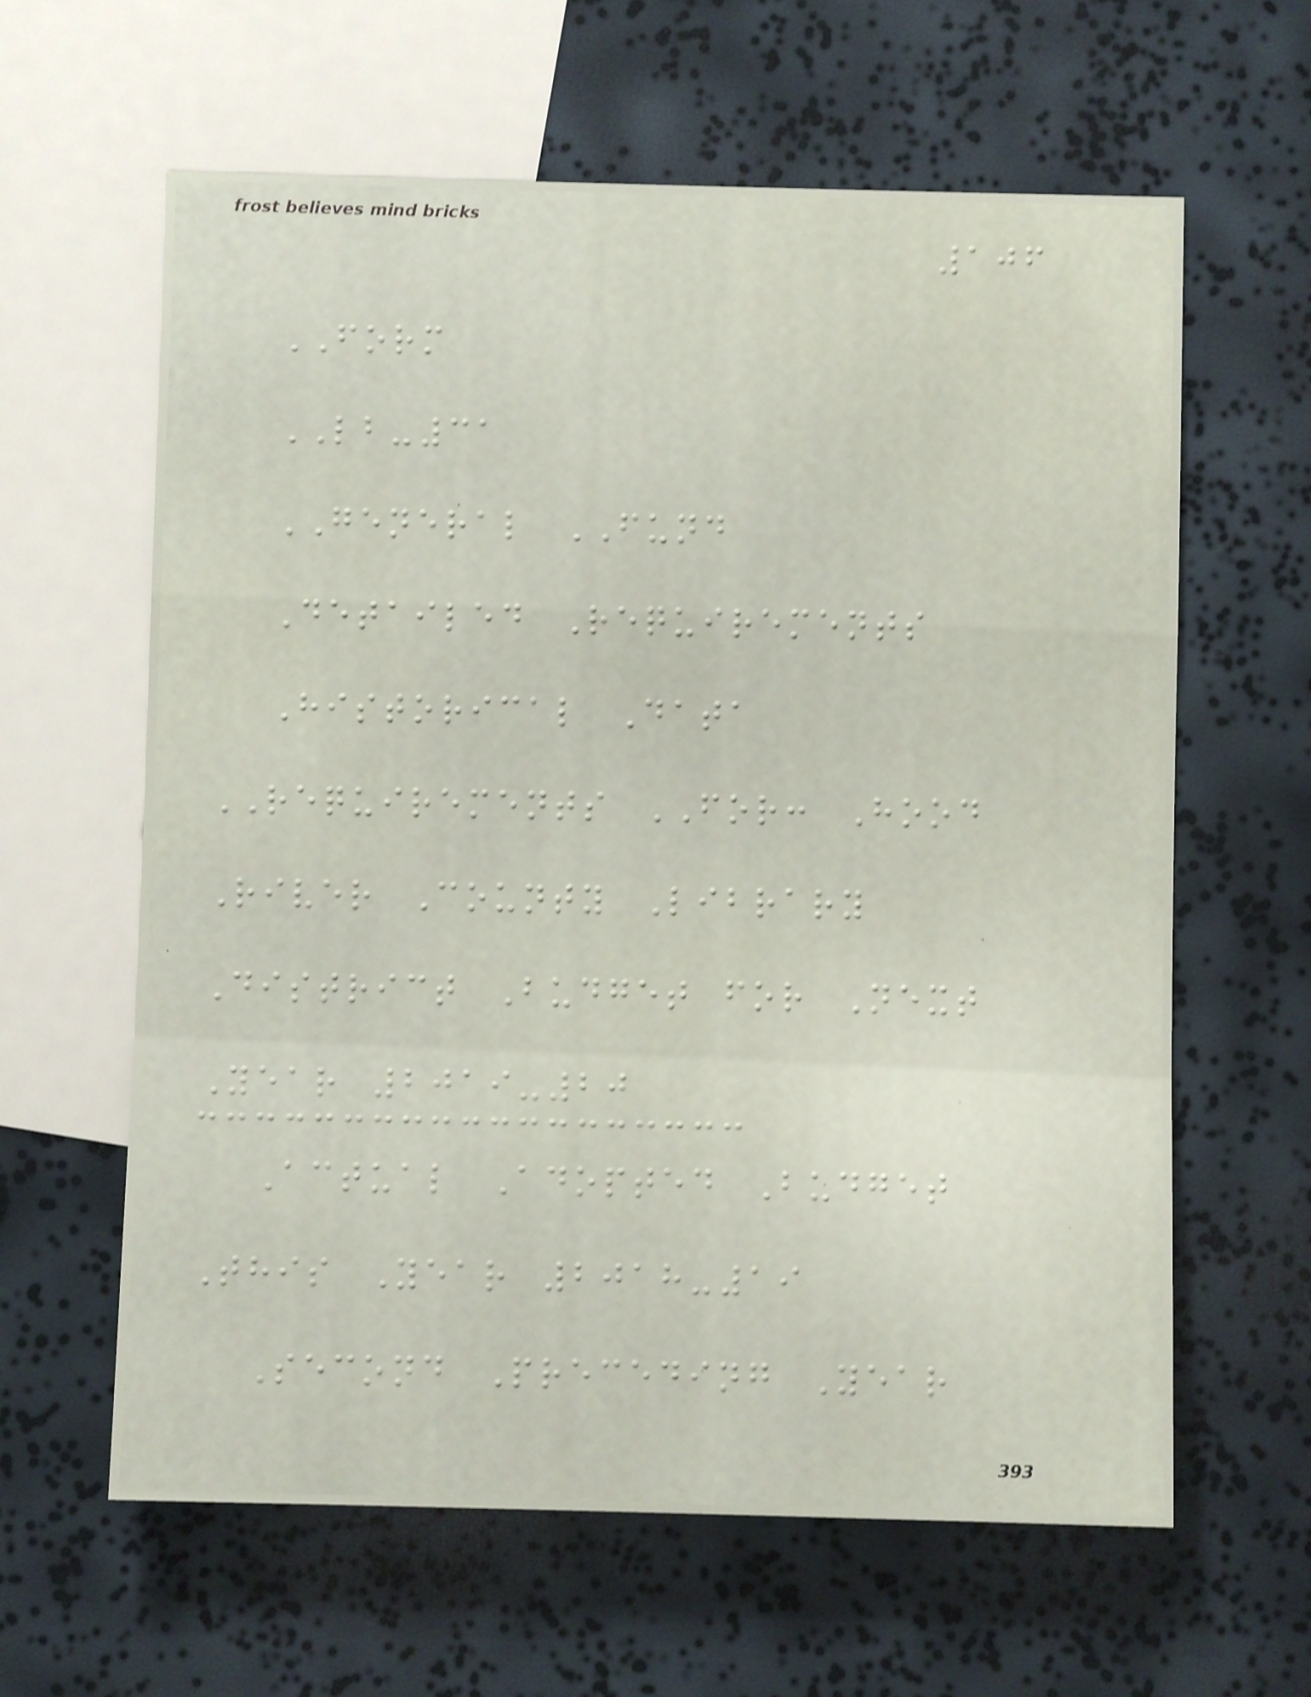106
FORM
LB-31
GENERAL FUND
Detailed Requirements
Historical Data
REQUIREMENTS FOR: Hood
River County Library
District Budget for Next
Year 2019-20
Actual Adopted Budget
This Year 2018-19
Second Preceding Year
